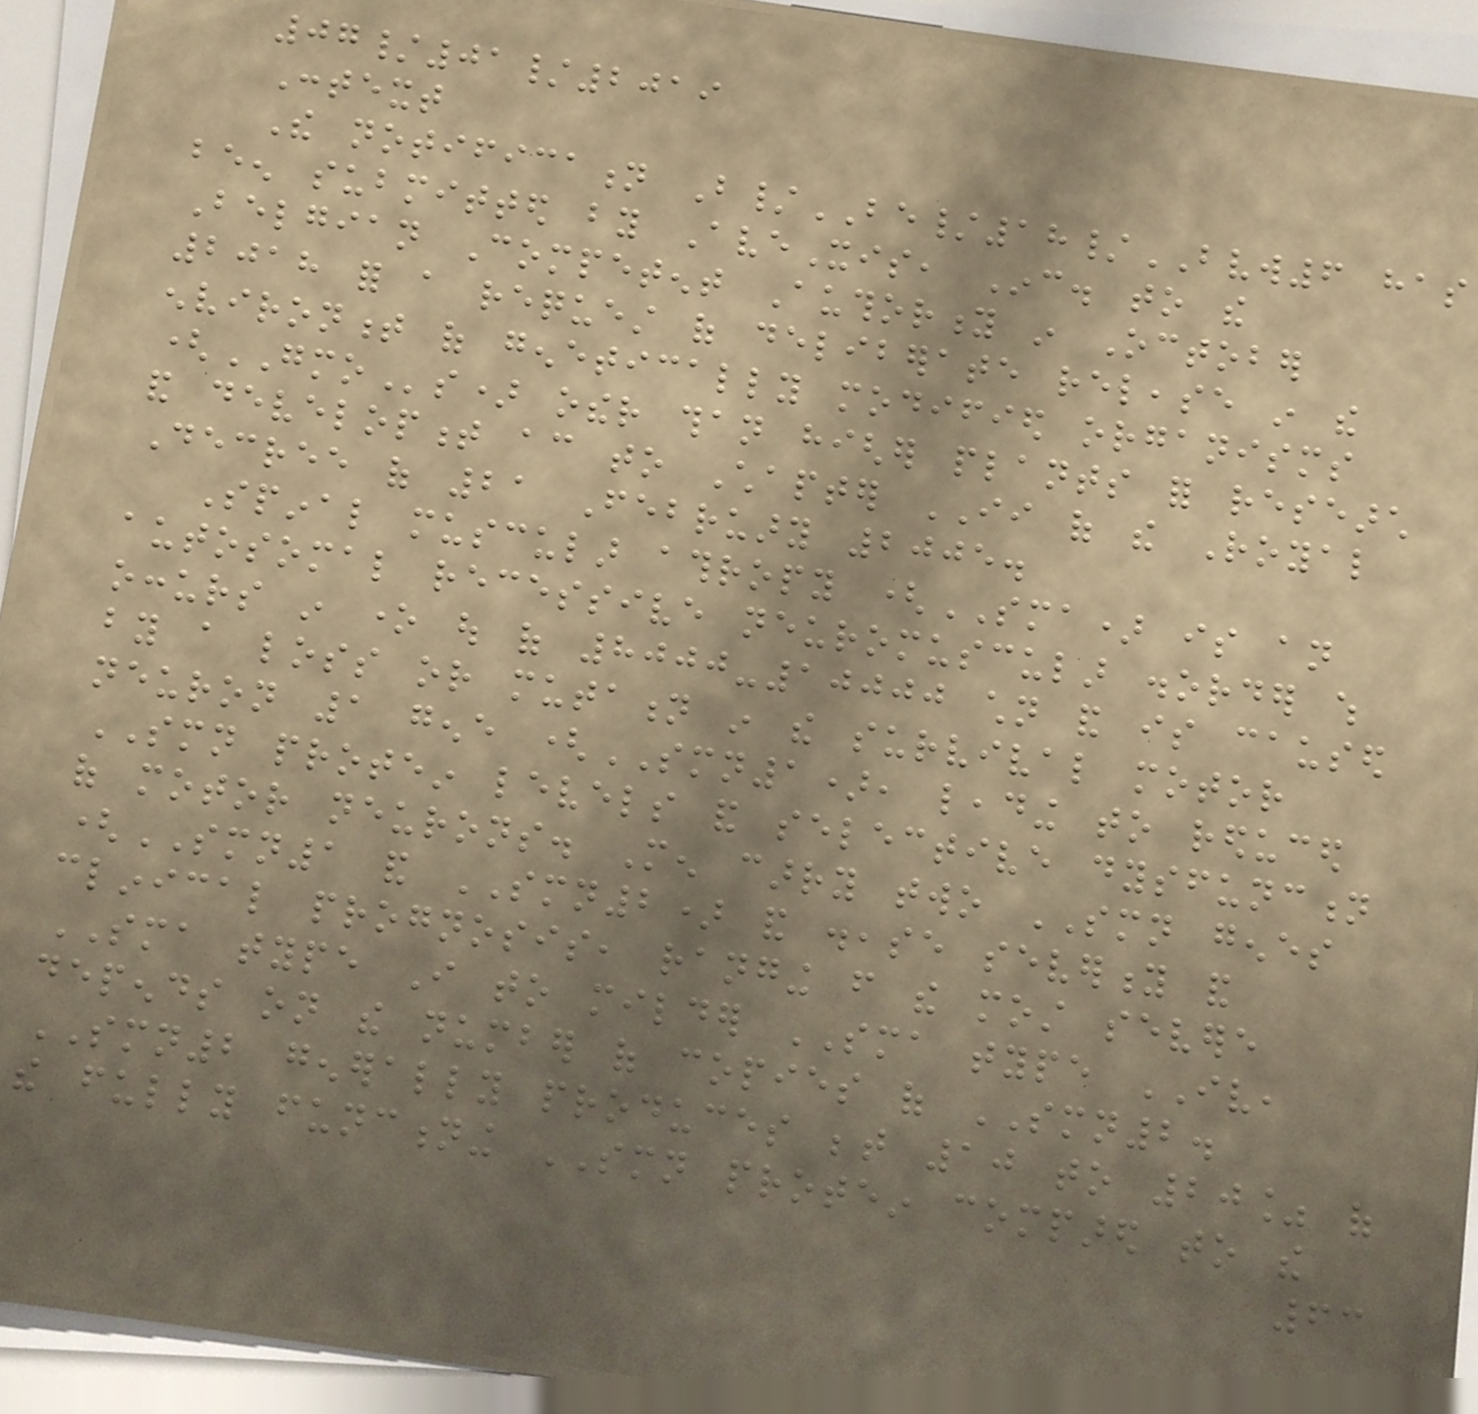07/01/2019
Context
The notification B/BE/18/BVW6 has
been submitted by AveXis, Inc. to the
Belgian Competent Authority in October
2018 for a request of deliberate release in the
environment of genetically modified organisms
(GMOs) other than higher plants for research
and development according to Chapter II of the Royal
Decree of 21 February 2005.
Spinal muscular athropy (SMA) is an
autosomal recessive neuromuscular disorder which
occurs in one out of 8000-10000 children and is caused
by a loss or mutation in the survival motor
neuron 1 gene (SMN1), leading to reduced
SMN protein levels and selective dysfunction
of motor neurons. Men carry two SMN genes
(SMN1 and SMN2) and disease severity and
clinical prognosis, ranging from the most severe
SMA type I to milder SMA type IV,
depends on the number of copies of SMN2.
SMN2 generally produces between 10 to 20% of
the fully functioning SMN protein compared to the
63
